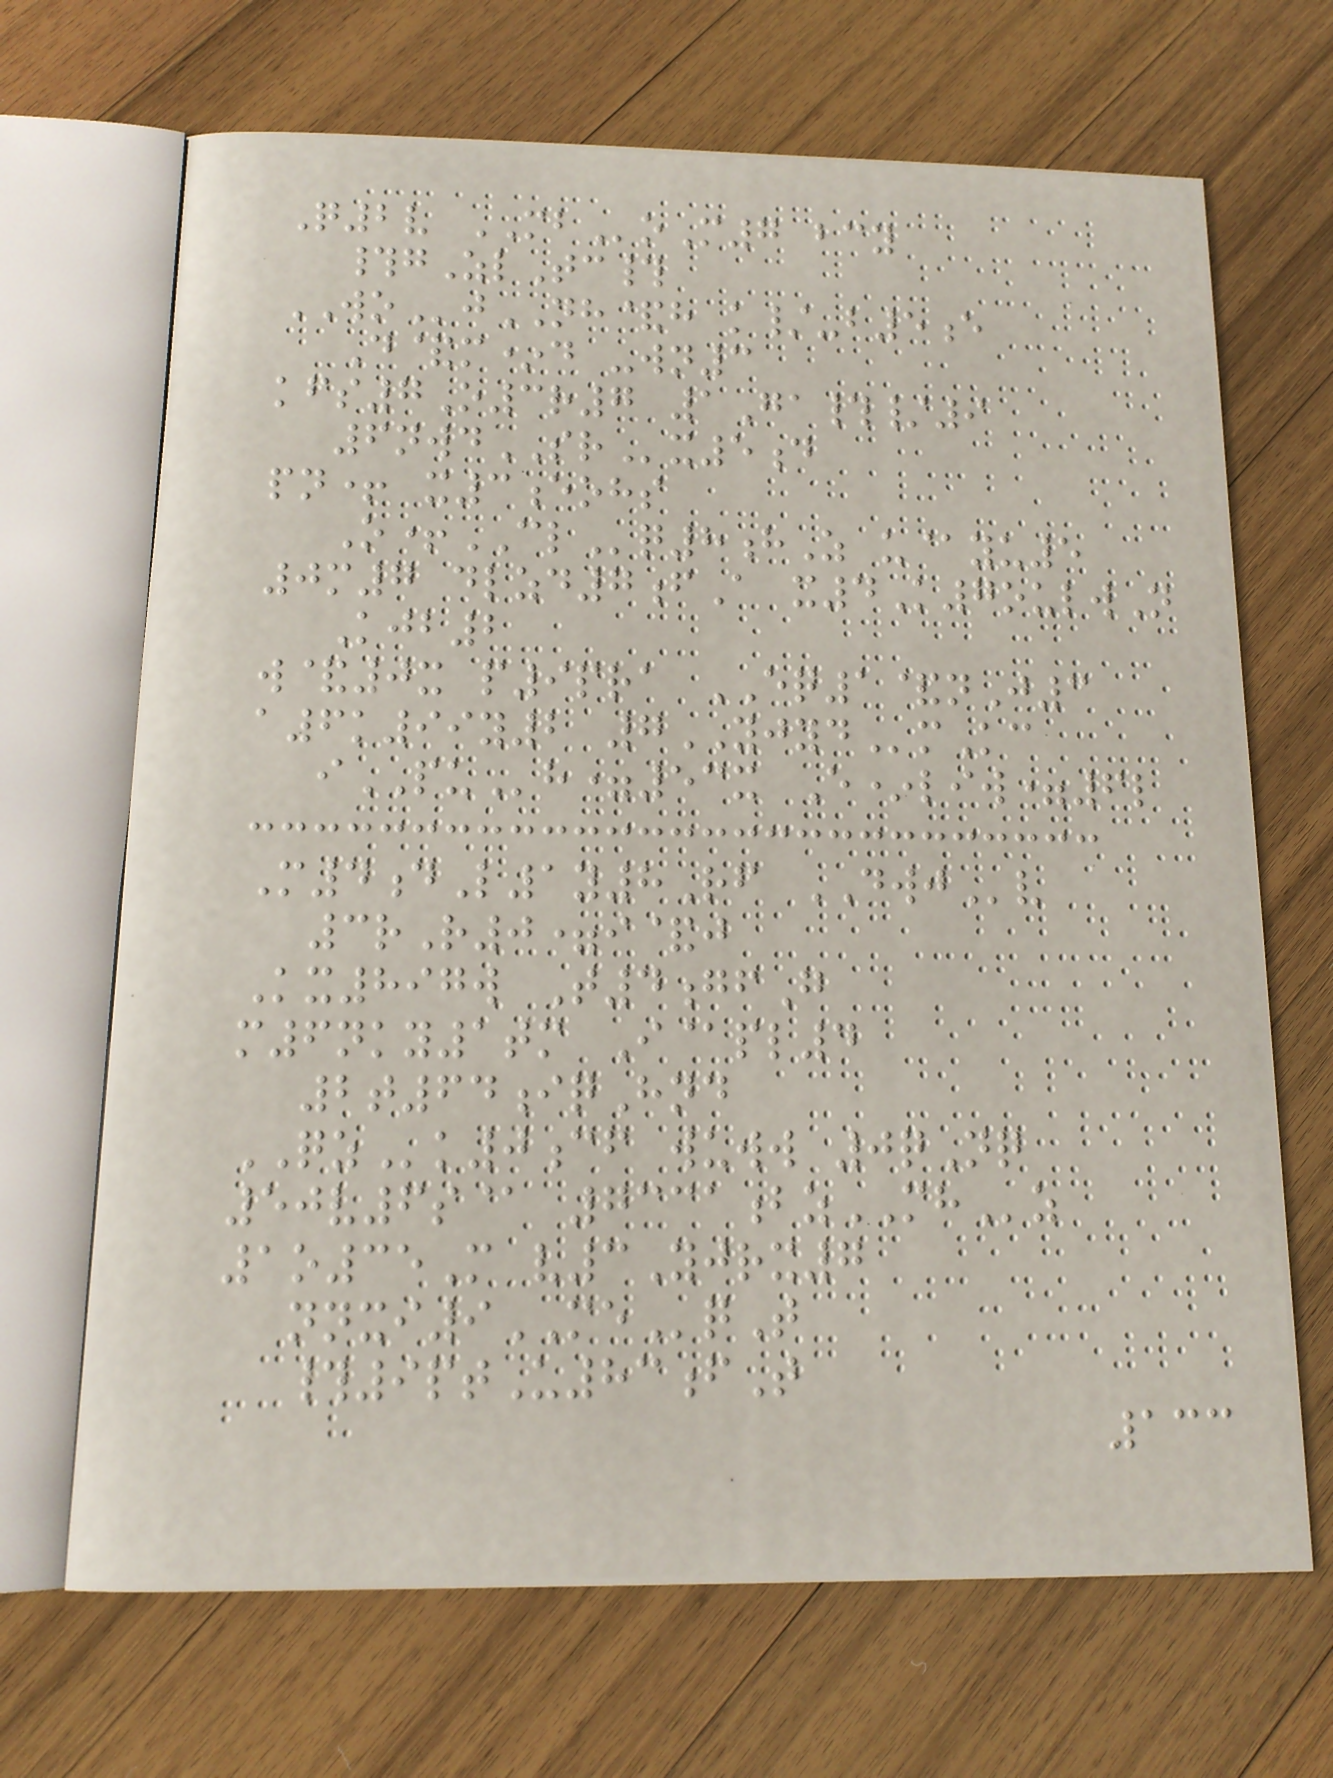Q2v MBoM7 bcy
#gZlTc#
WOjNH&h k/-b5e
D&m*d -wn3
kfs7O3r7 1Ga#/9
6nwdSRx5d
pn+ x3eohs
O+CLq8hZ u@yu5
0m7 dlzd7fA x4K7oulwN
Kjb2
w&0x p9pra EQ1&nJ3
a6k99y2 7YJYDmKc
iPUh=53x E*liw=6l
M4dL1y8Rf DWJv
3rR0=i&j
Kx897w T4gfG
m6nky1tm I@pl4
2t64iqHnd
QZk0cf wuww 0qNq
50v6s@ 7331bzMHz
1o35M v3Yjrx7
nnxi9MEqT
#9ptU83fT
133
